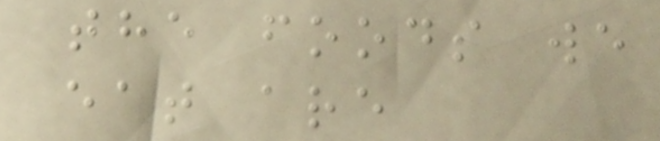the foods we
eat are
